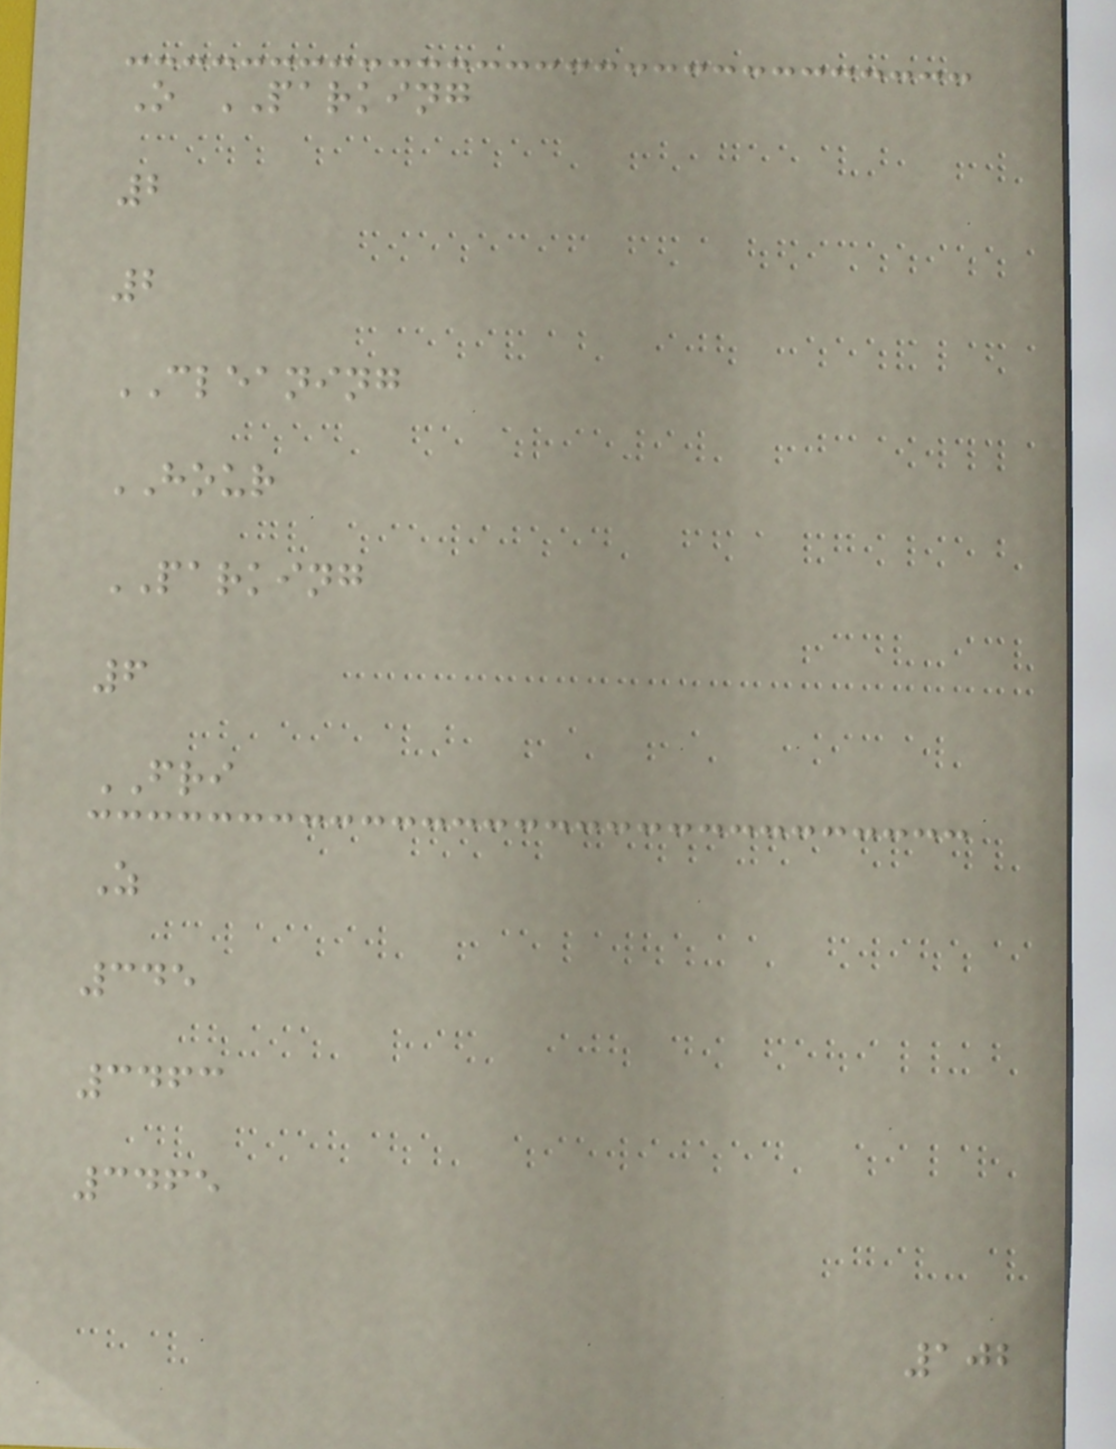O PARKING
2
2
CLEANING
HOUR
PARKING
6
FRI
Z
345
3463
3465
102
